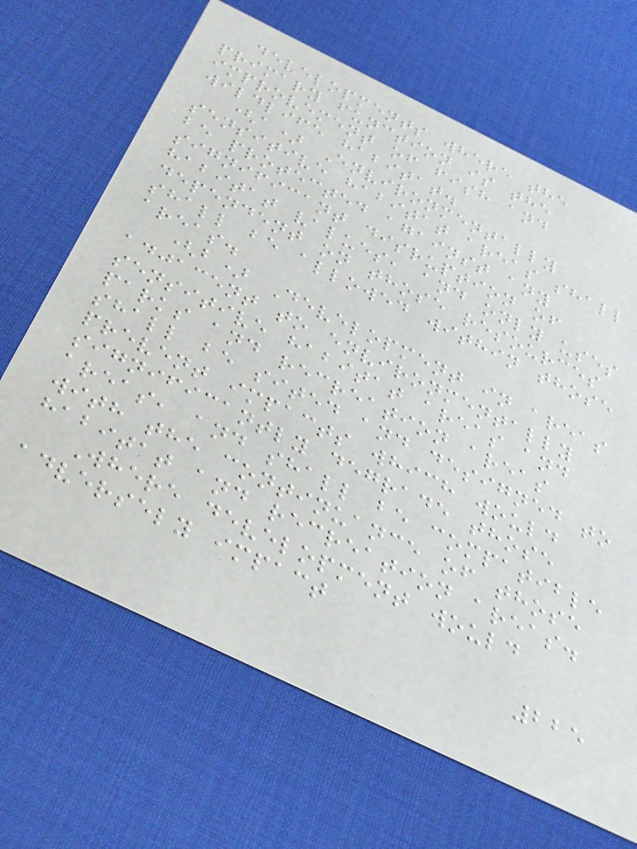developments where the
primary function is the
improvement of fish and
wildlife habitat.
(a) Environmentally
sensitive habitat areas shall
be protected against any
significant disruption of
habitat values, and only uses
dependent on those resources
shall be allowed within those
areas.
(b) Development in areas
adjacent to environmentally
sensitive habitat areas and
parks and recreation areas
shall be sited and designed to
prevent impacts which would
significantly degrade those
areas, and shall be compatible
with the continuance of those
habitat and recreation areas.
Where development would
adversely impact
225
